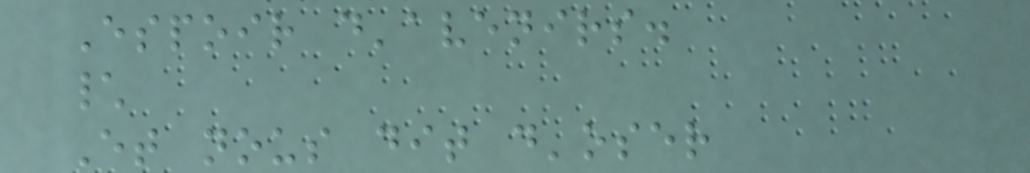Espoir d'avenirs.
\
Et nous dit d'oser
